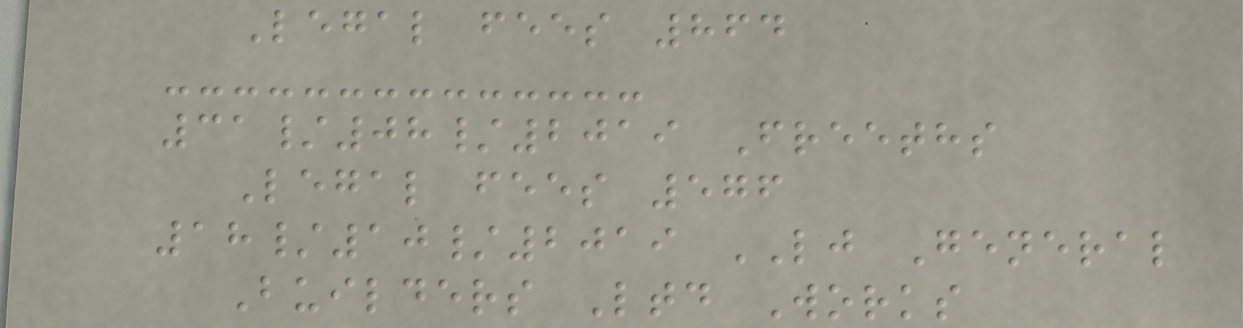Legal fees 864
31/08/2019 Freeths
Legal fees 576
18/10/2019 LJ General
Builders Ltd Works
